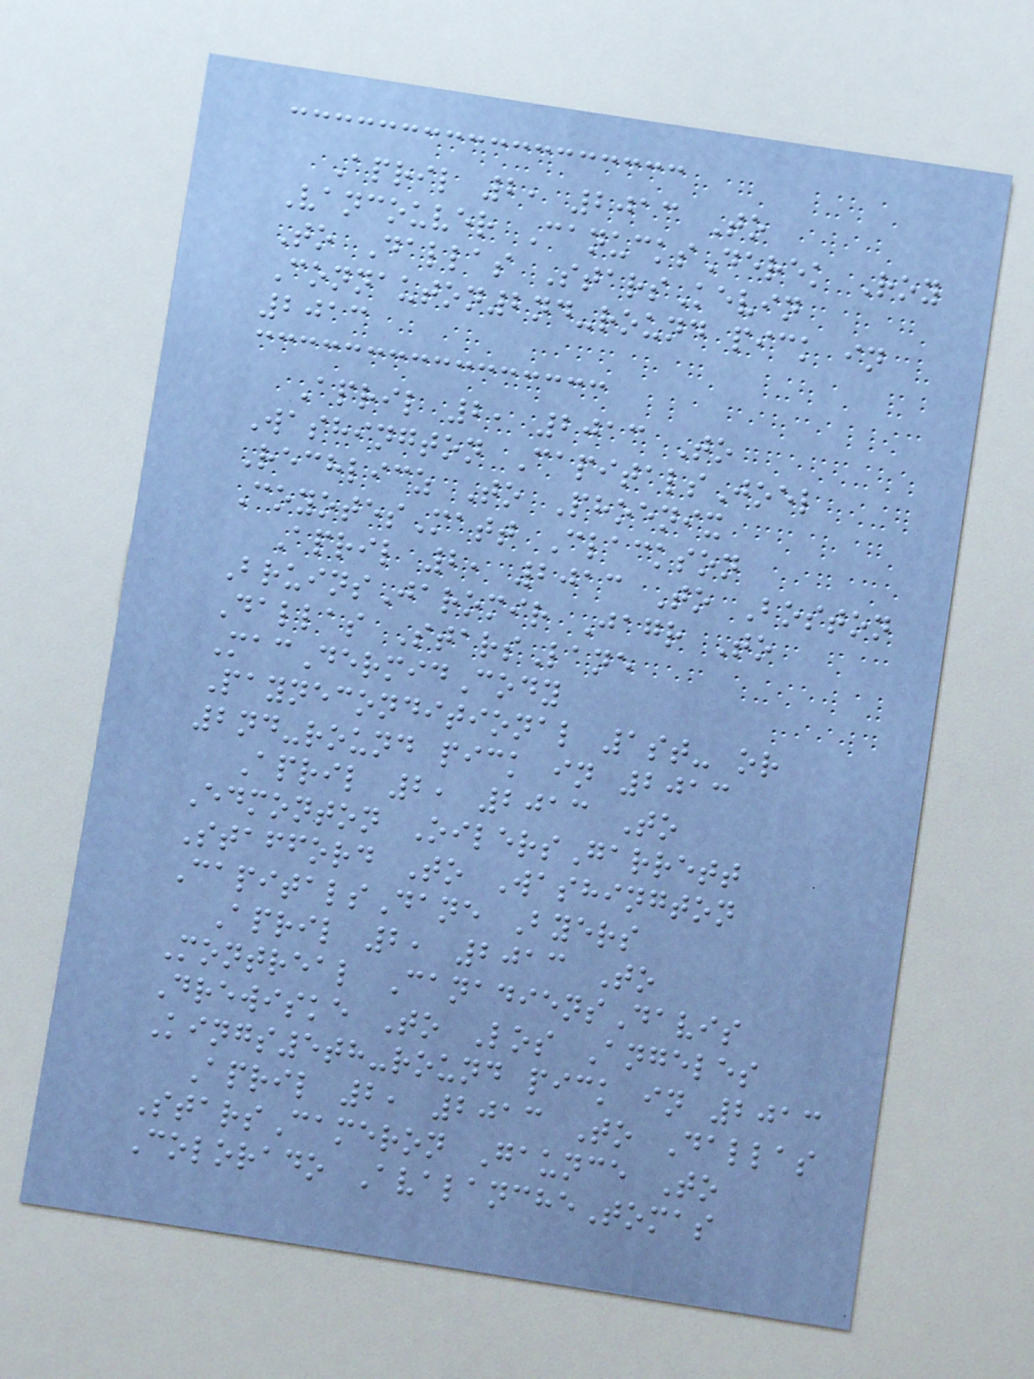April 2, 2013 To
Vancouver CanucksDerek Roy
To Dallas StarsKevin
Connauton2nd-round pick in
2013
April 2, 2013 To
Washington CapitalsJoel
Rechlicz To Phoenix
CoyotesMatt Clackson
April 2, 2013 To Boston
BruinsJaromir Jagr To
Dallas StarsLane
MacDermidCody
Payneconditional 1st- or
2nd-round pick in 2013
April 2, 2013 To
Edmonton OilersGarrett
Stafford To Washington
CapitalsDane Byers
April 2, 2013 To
Montreal CanadiensDavis
Drewiske To Los Angeles
Kings5th-round pick in 2013
April 2, 2013 To Dallas
StarsCameron Gaunce To
Colorado AvalancheTomas
